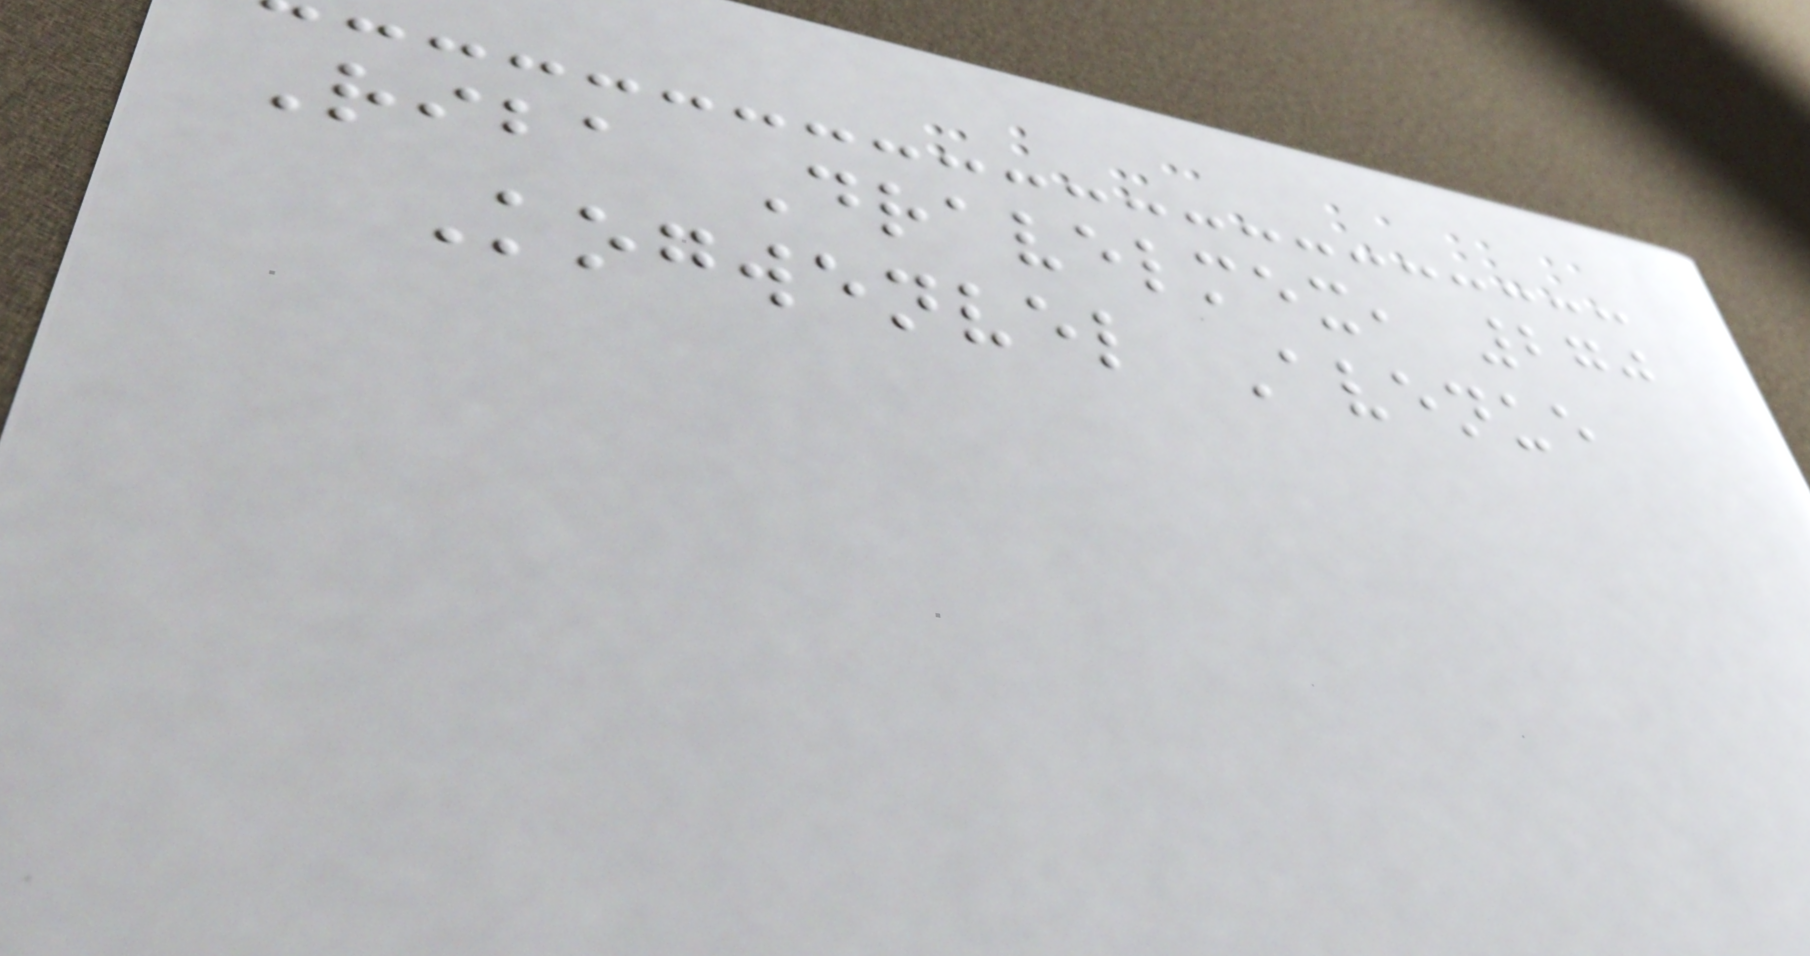Riba Dravelmex, 270
Kogwenvel Avenue
